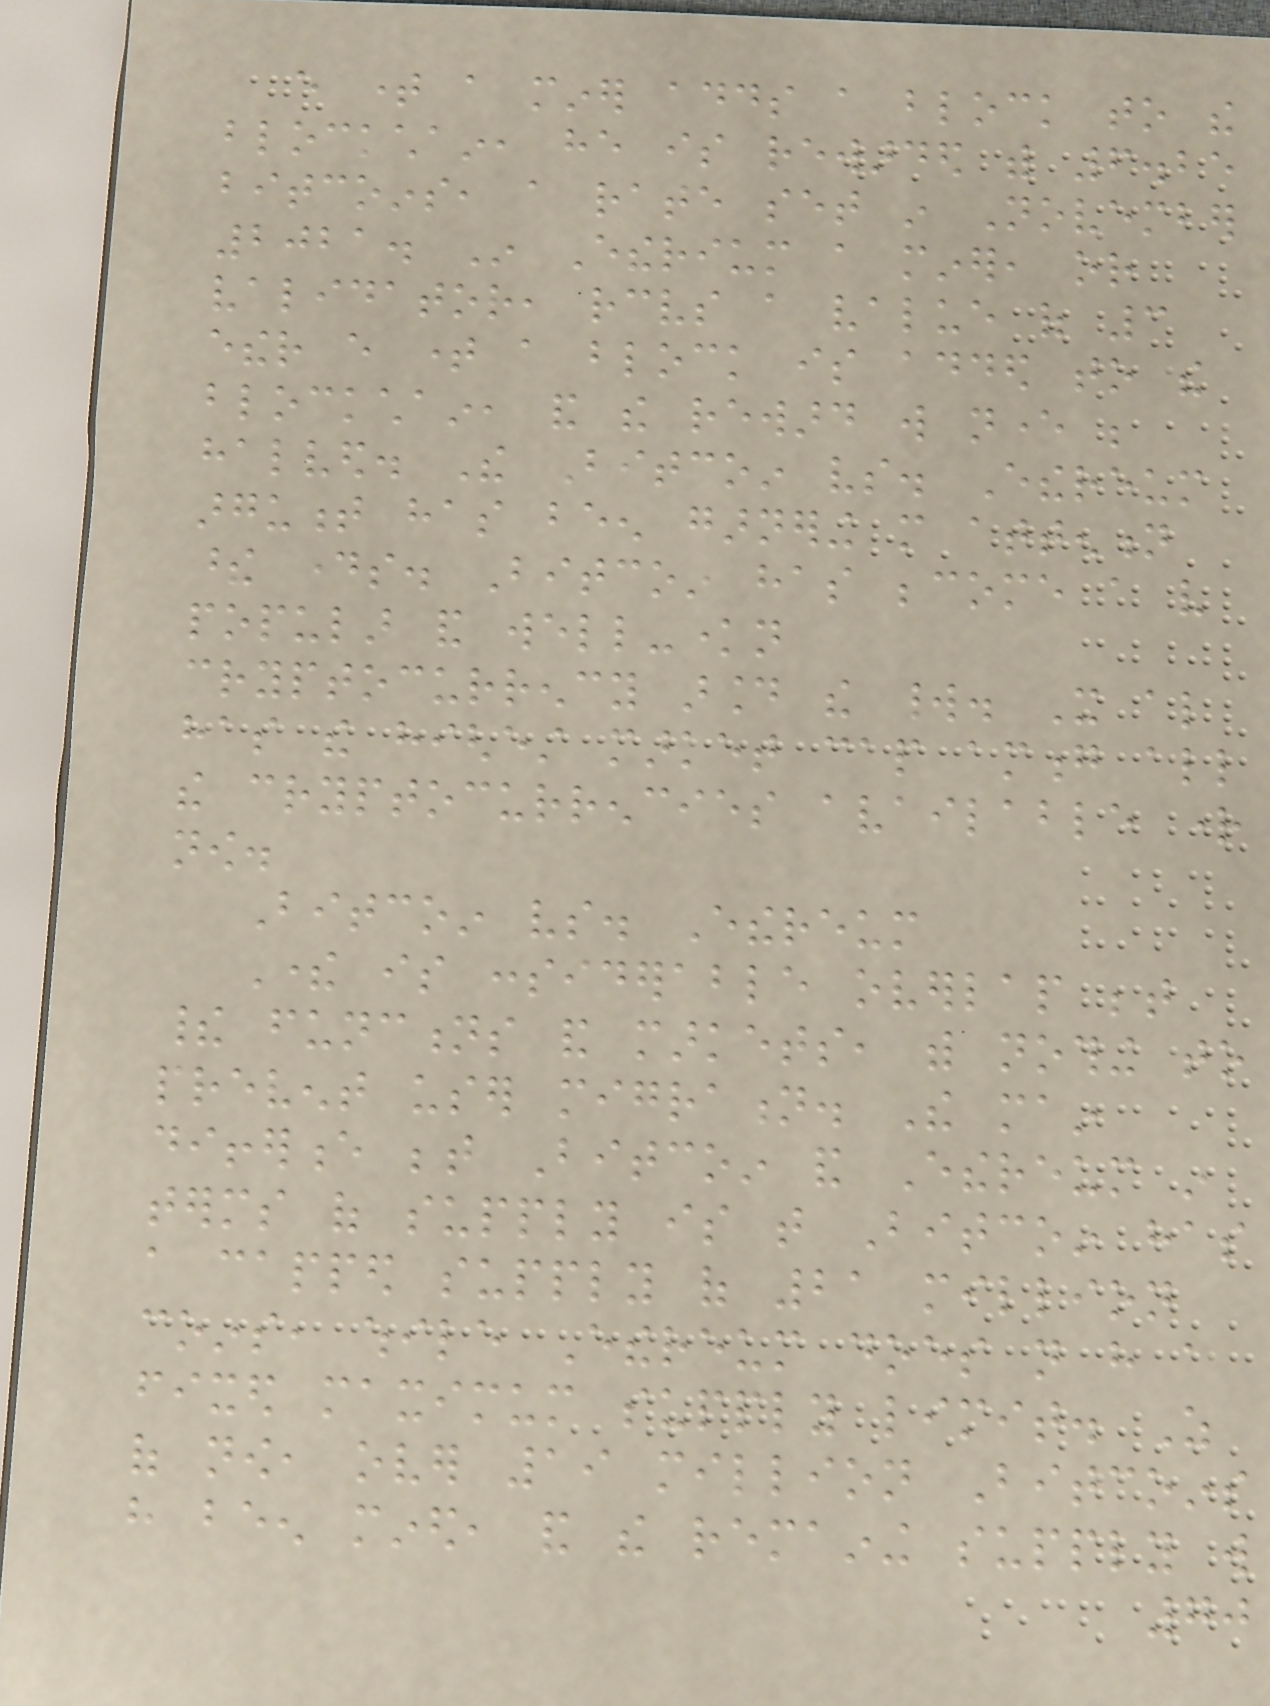every time a miner adds a block to the
blockchain, he is rewarded with 6.25
bitcoins, a rate set in November
2021. In Etherium a miner, or
validator, receives a value of 3
ether every time a block is added to the
blockchain, and the reward will never be
halved. The Bitcoin vs. Ethereum
argument has been garnering more attention
these days. Bitcoin has become a very
popular and well-known
cryptocurrency around the world. It also
has the highest market cap among all
the cryptocurrencies available right
now.
Bitcoin vs. Ethereum
There is considerable overlap between
their functions and markets, with nothing to
prevent user migration. The main
difference between Bitcoin and Ethereum in
terms of supply is that Bitcoin has
a capped supply of 21 million
coins, while Ethereum does not have a
fixed maximum supply limit. As
of now, over 19 million Bitcoins
have been mined, and the remaining supply will
70
